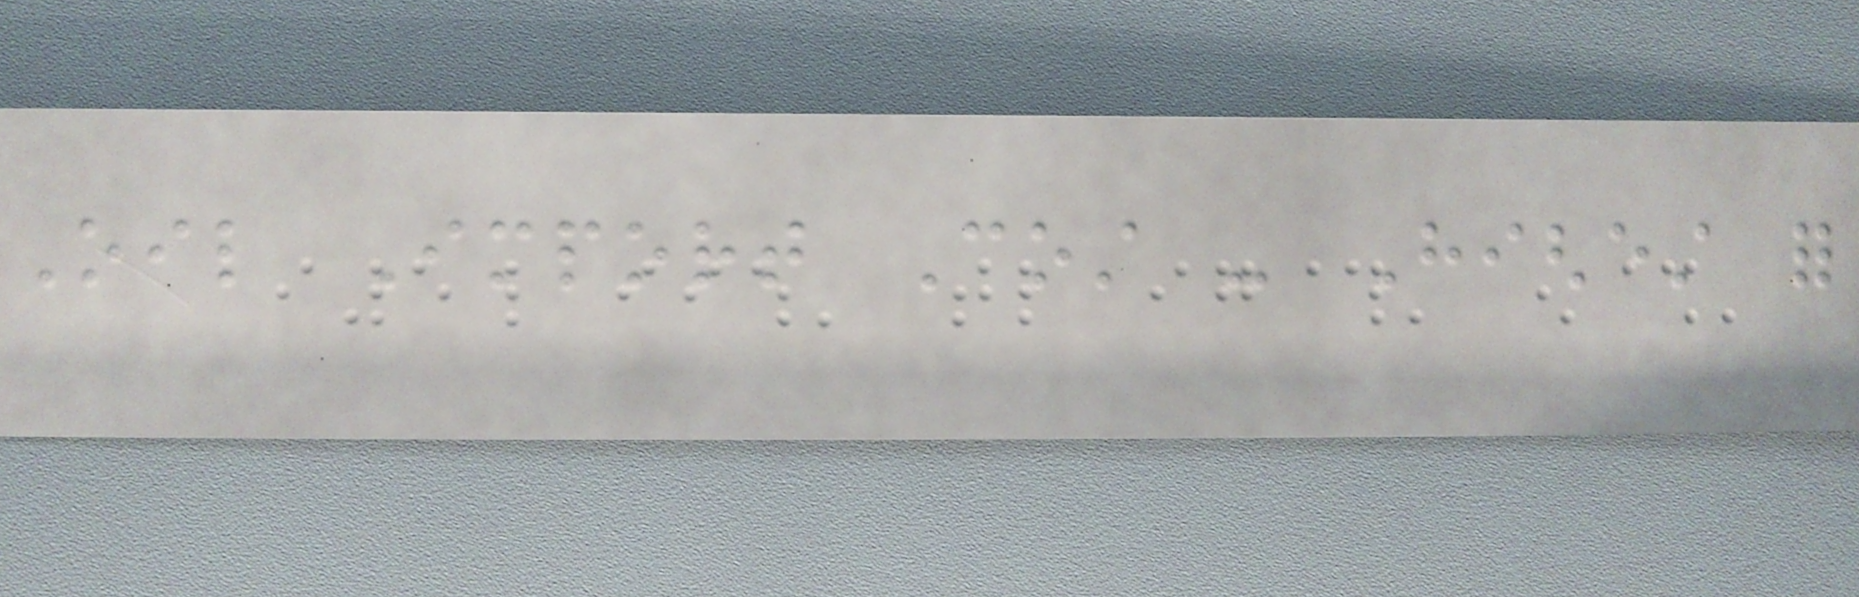Oil Import Cost - Highest for
